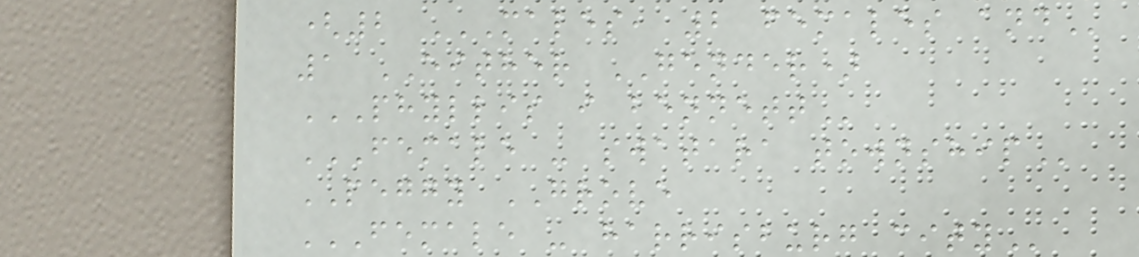(2 MALES, 2 FEMALES AND
1 EITHER GENDER)
PHYLLIS I BENNETT
FEMALE - SWATARA TOWNSHIP
PEGGY GROVE
FEMALE - HARRISBURG CITY
